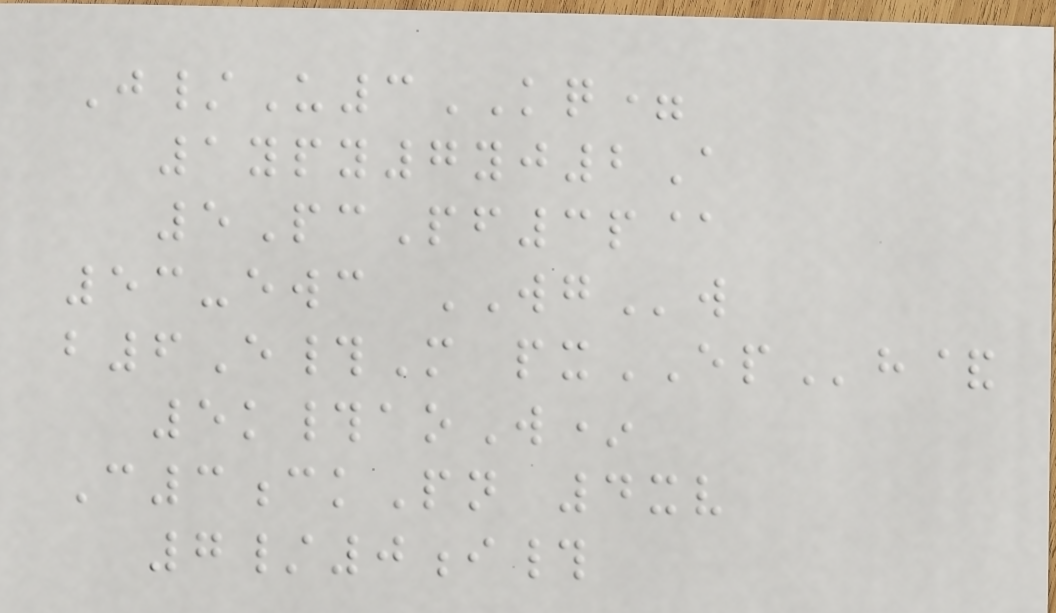J/U3KQ=
1ypy7yj2A
5PcPf3p@
53-ewc WGw
b6E#M pxEPh&
5k#aoW*
C3ckPn 4xv
7/0i#
